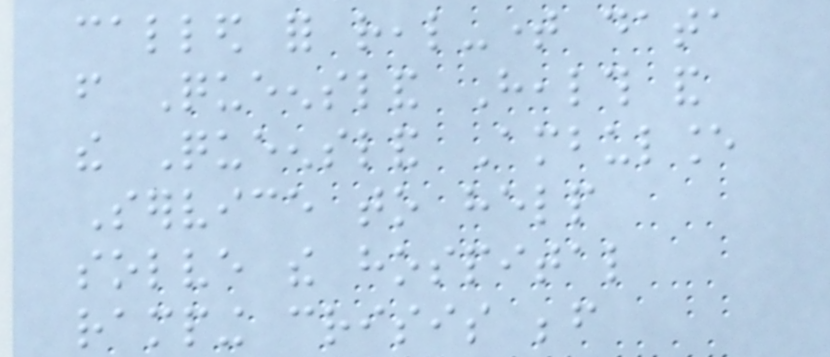called for real-time data
from Queensland Health and
the Queensland Ambulance
Service to help
solve the hospital
ramping crisis before
